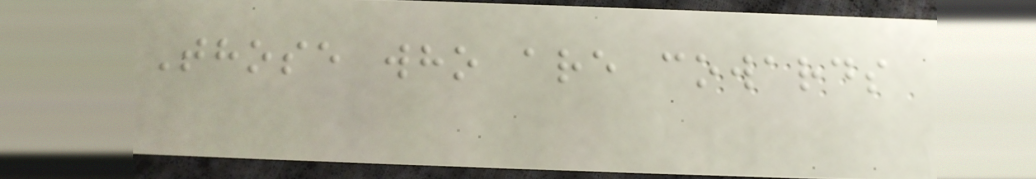Those who are cowards
